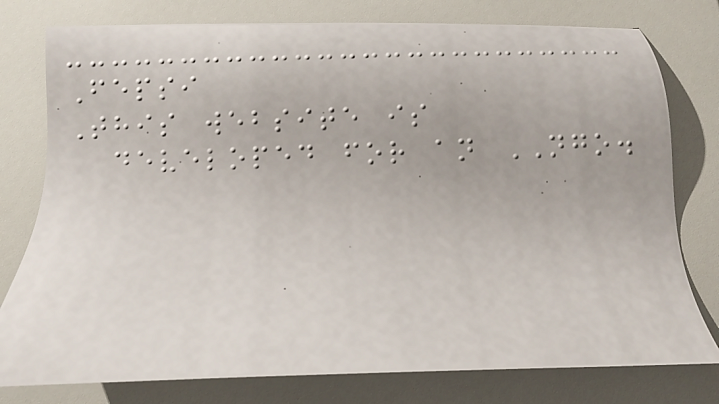Fepsi
This website is
developed for an NGO.
